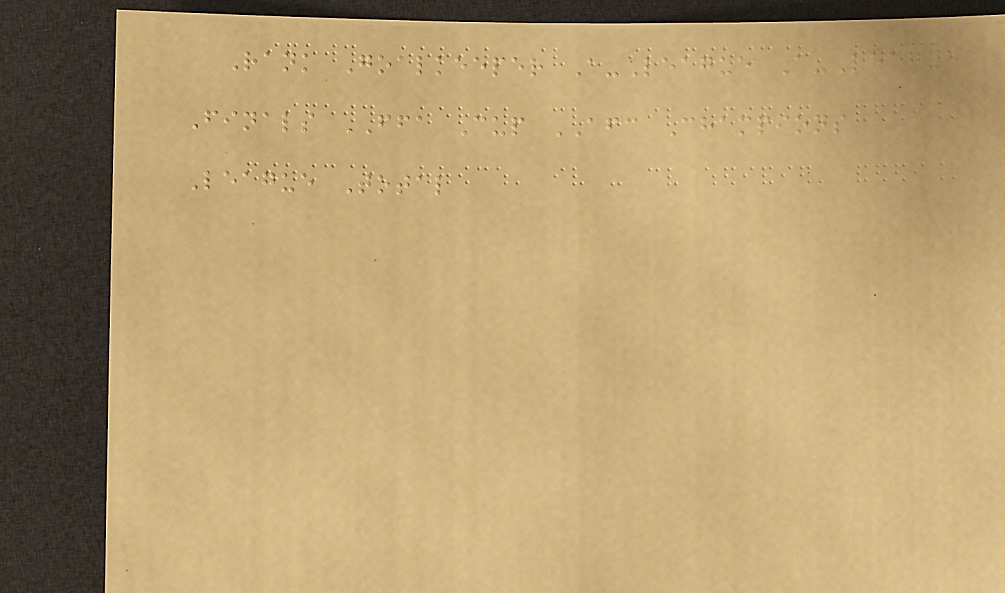Rank Goalkeeper A-League A-League
Finals FFA Cup AFC Champions
League Total
